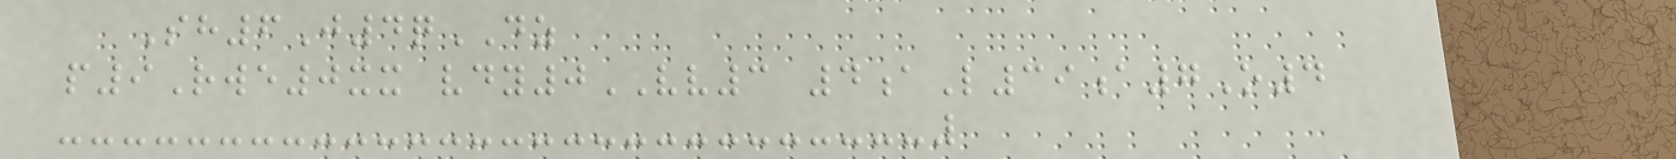Sh6J4qDZ
p9Rwe0xx vdy0VV3 4aL39a7O4
